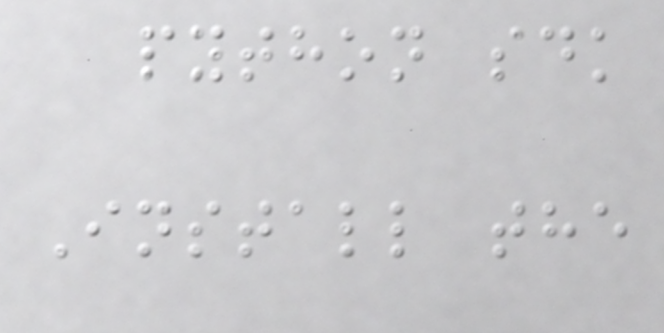python sdk
Install the
